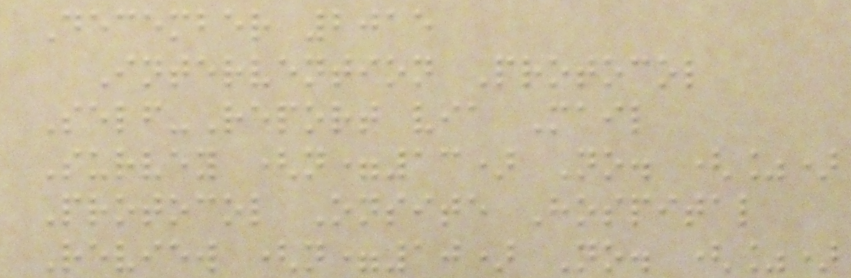December 2015
Intervention Protocol
Self-Report via Mail
Survey (n=13) No. (%)
Protocol Onsite Hospital
Review (n=10) No. (%)
